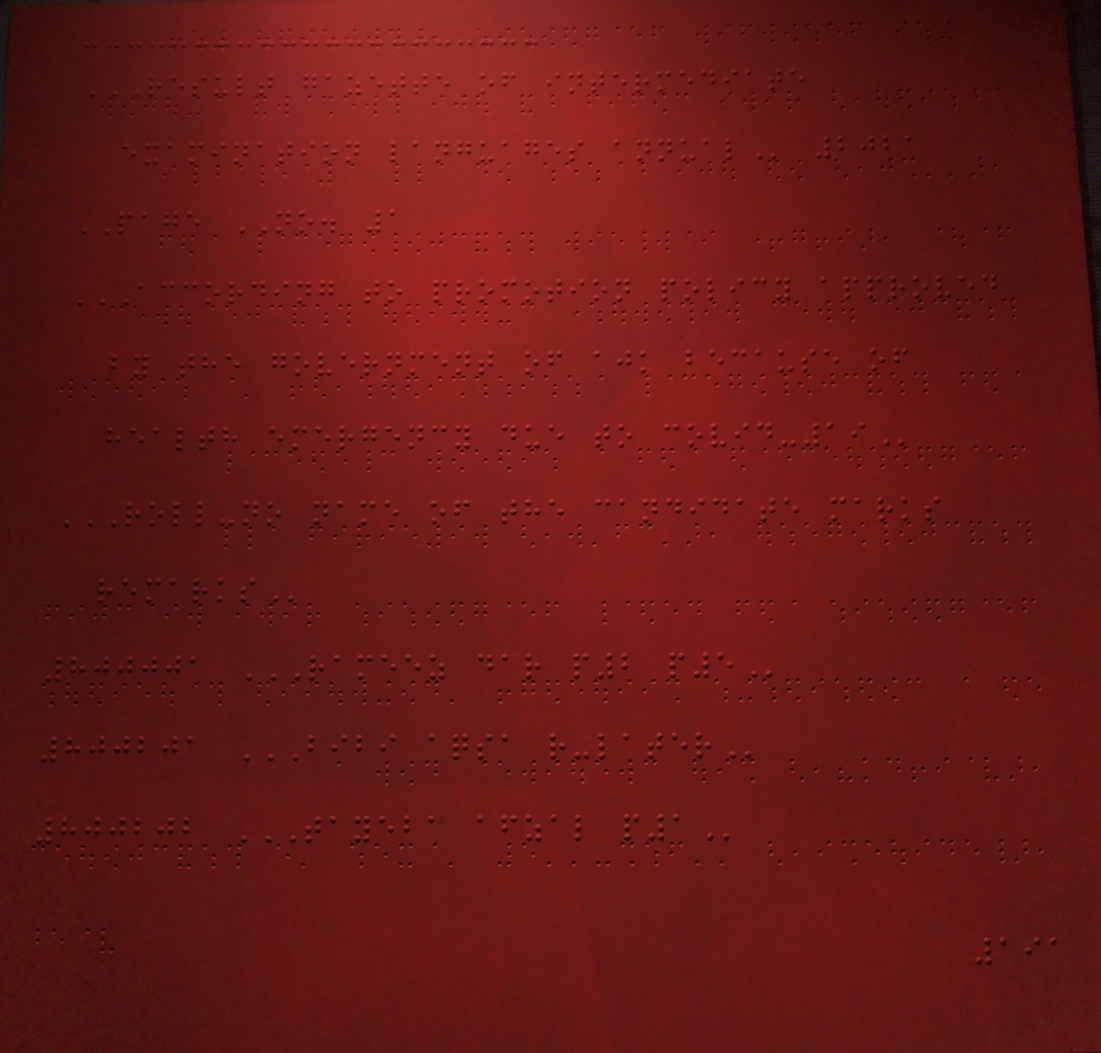RESULT GAZETTE OF INTERMEDIATE
EXAMINATION LANGUAGES ANNUAL 2021
PAGE NO. 1
ACCORDING TO PROMOTION POLICY APPROVED
BY THE GOVERNMENT OF AJK BECAUSE OF
HEALTH EMERGENCY DUE TO COVID-19
ROLL-NO NAME OF THE CANDIDATE MARKS
REMARKS
800001 RAMEEZ DAR P2 P5
800201 BIBI AQSA R-LATER
800202 TAYEBA AFZAL P1
191
